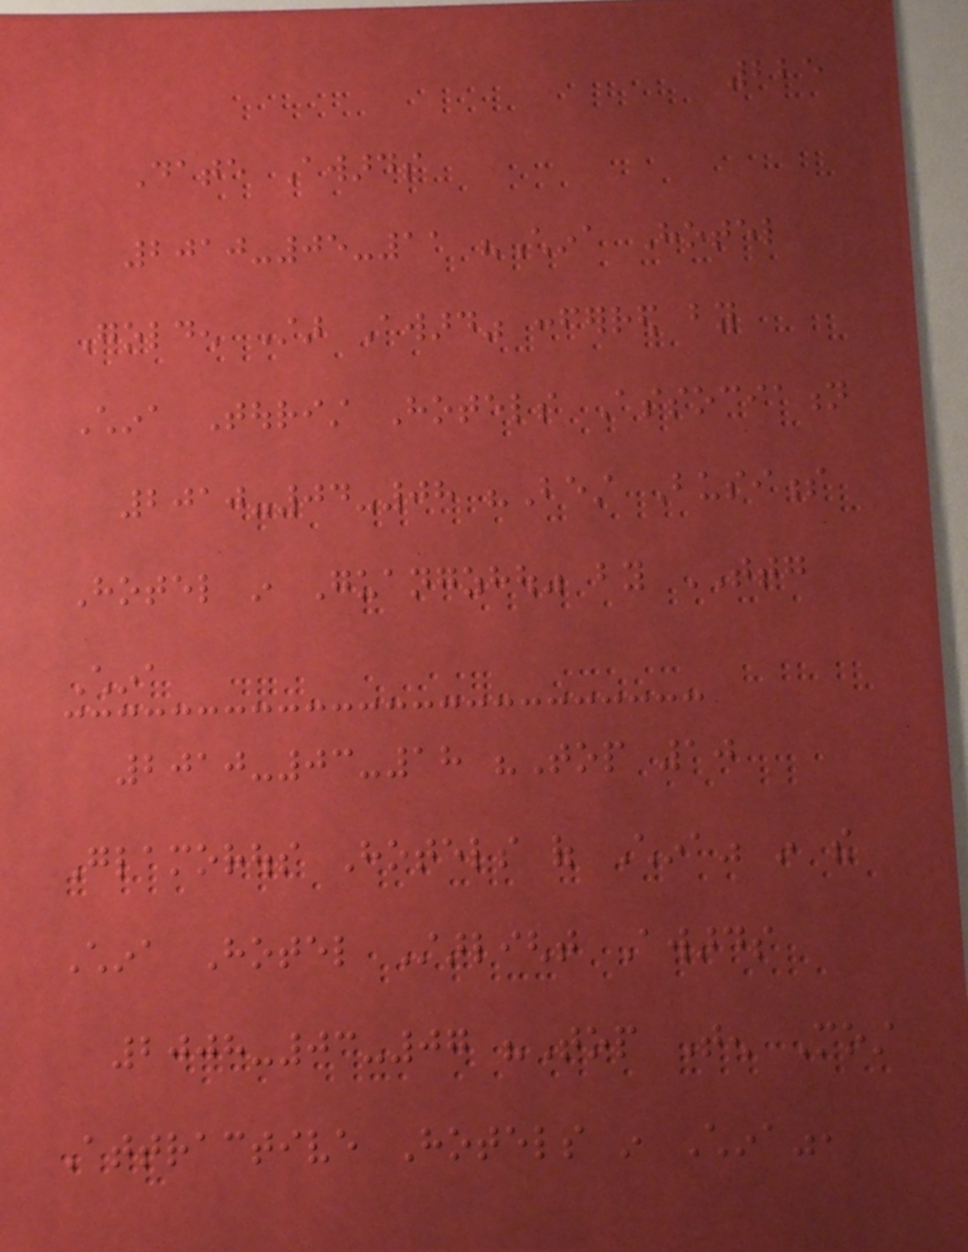225
Date Awards
2010-05-11 "China Hotel
Golden Star Award" conferred by
China Tourist Hotels Association
2010-04-08 "Best Business
Hotel in Guangzhou" by TTG
China
2010-03-18 "Top 10
Glamorous Hotels of China" in the
China Hotel Starlight Awards
2008-03-07 "Top Ten Most
Attractive Hotels in China",
